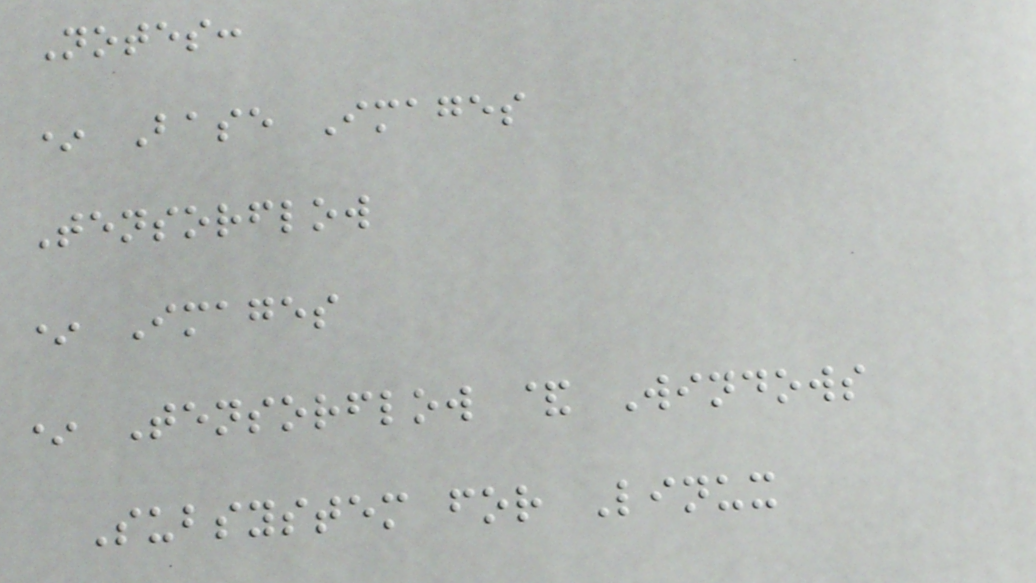Notes:
* Base Images
Tensorflow
* Images
* Tensorflow & Windows
Subsystem for Linux
